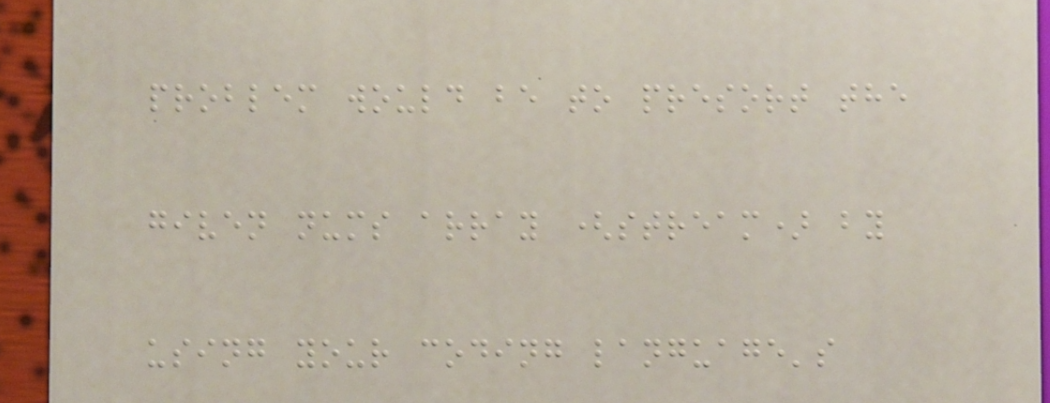problem would be to presort the
given nums array (stream) by
using your coding language's
